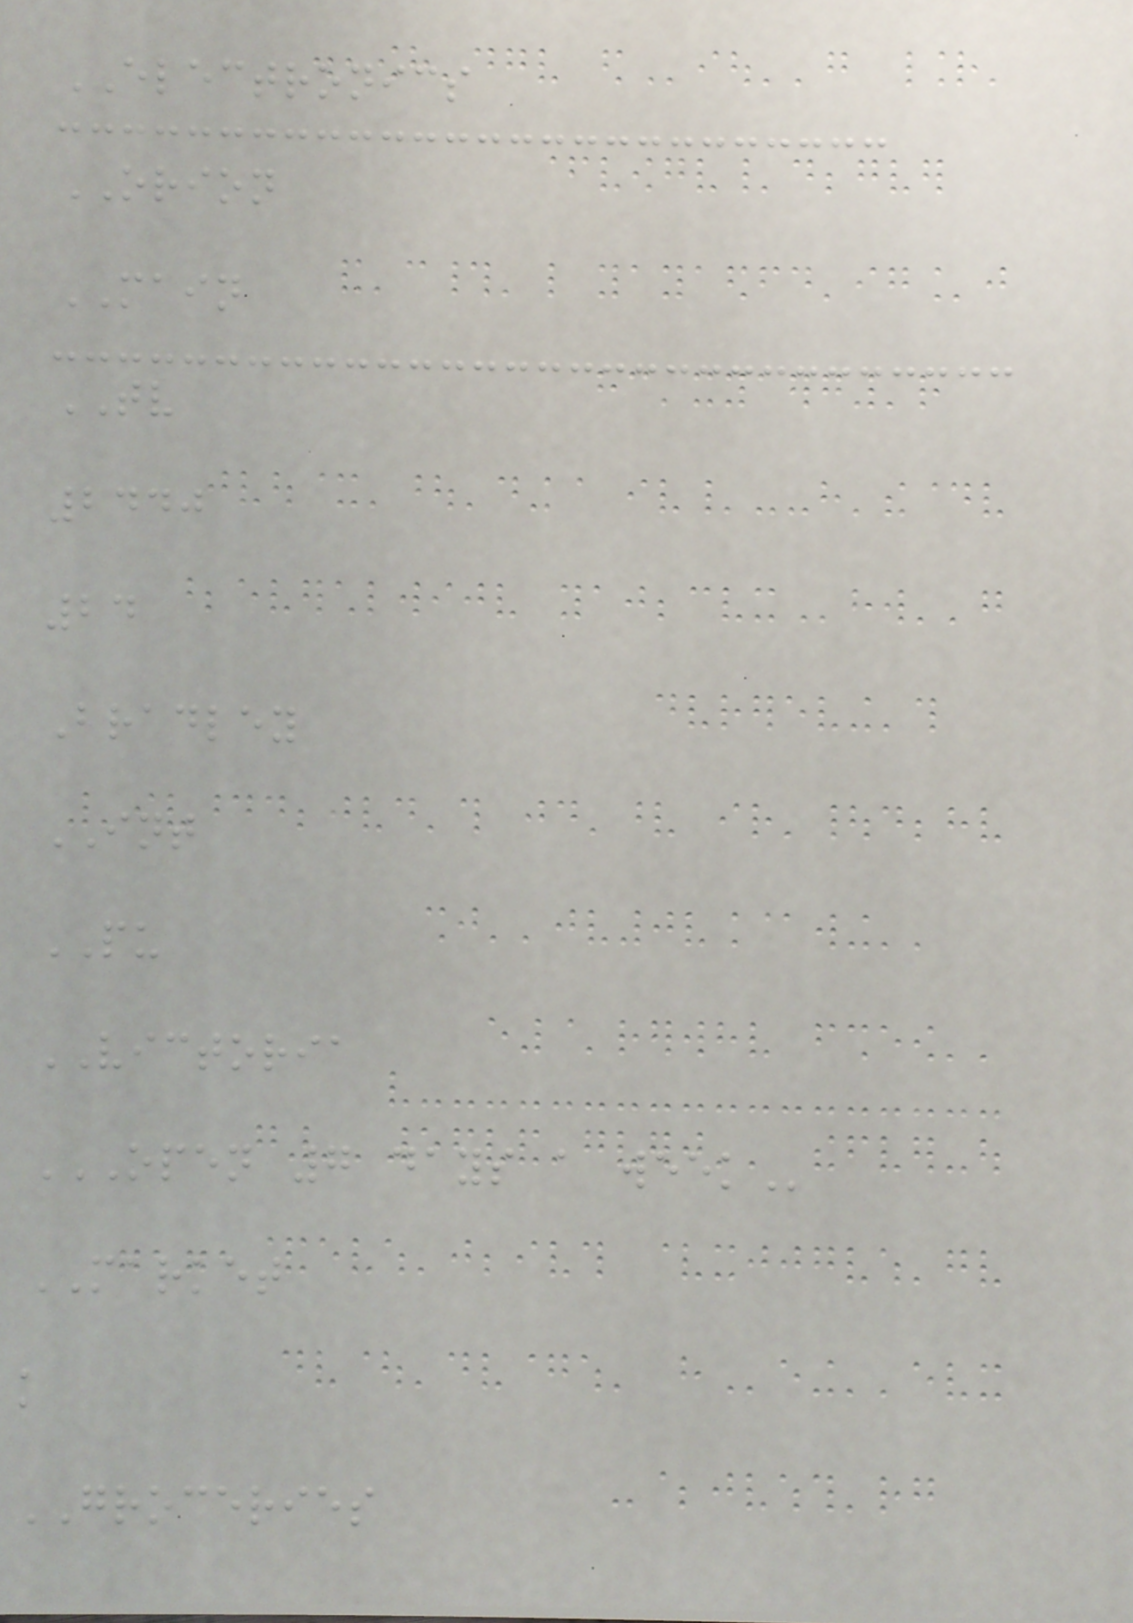ELECTRONICS
ORION
MAIN
TV
2440
24
Bradley
INT
PU
VICTORIA
OPEN 7 DAYS A WEEK
MARKET
k
GROCERIES
